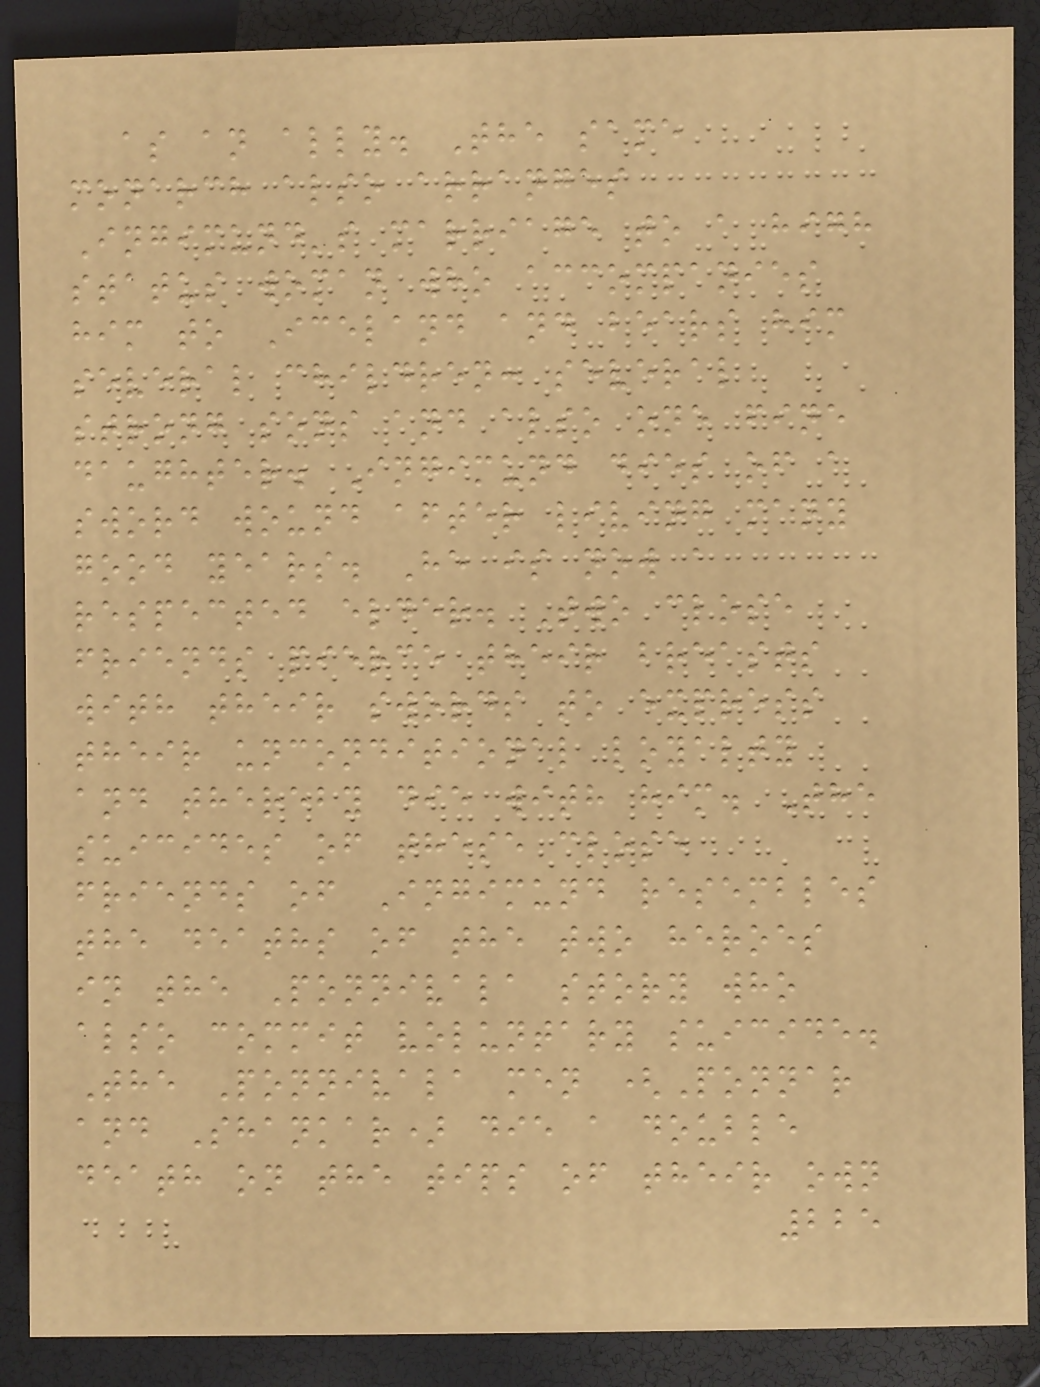as an ally. The same
monarch also arranges
Ingimund's marriage to a high
status woman who accompanies
him to Iceland and bears him
several children: several
strong sons and also one fine
daughter. Ingimund dies of a
sword wound after living many
good years. He is now a
respected elder. Two close
friends pierce their breasts
with their swords to express
their unconditional loyalty
and thereby die with him. The
suicides of these close
friends of Ingimund resembles
the deaths of the two heroes
in the Ponnivala story who
also commit voluntary suicide.
The Ponnivala men (Ponnar
and Shankar) die a double
death on the tips of their own
225
